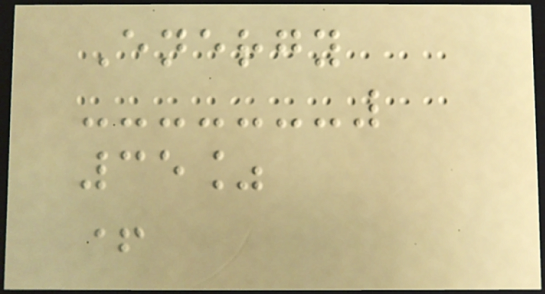Energy
35%
+
